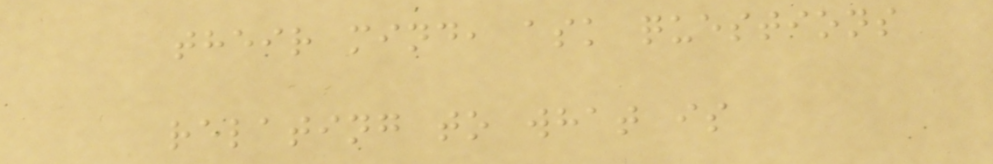their mind, ask questions
relating to what is
